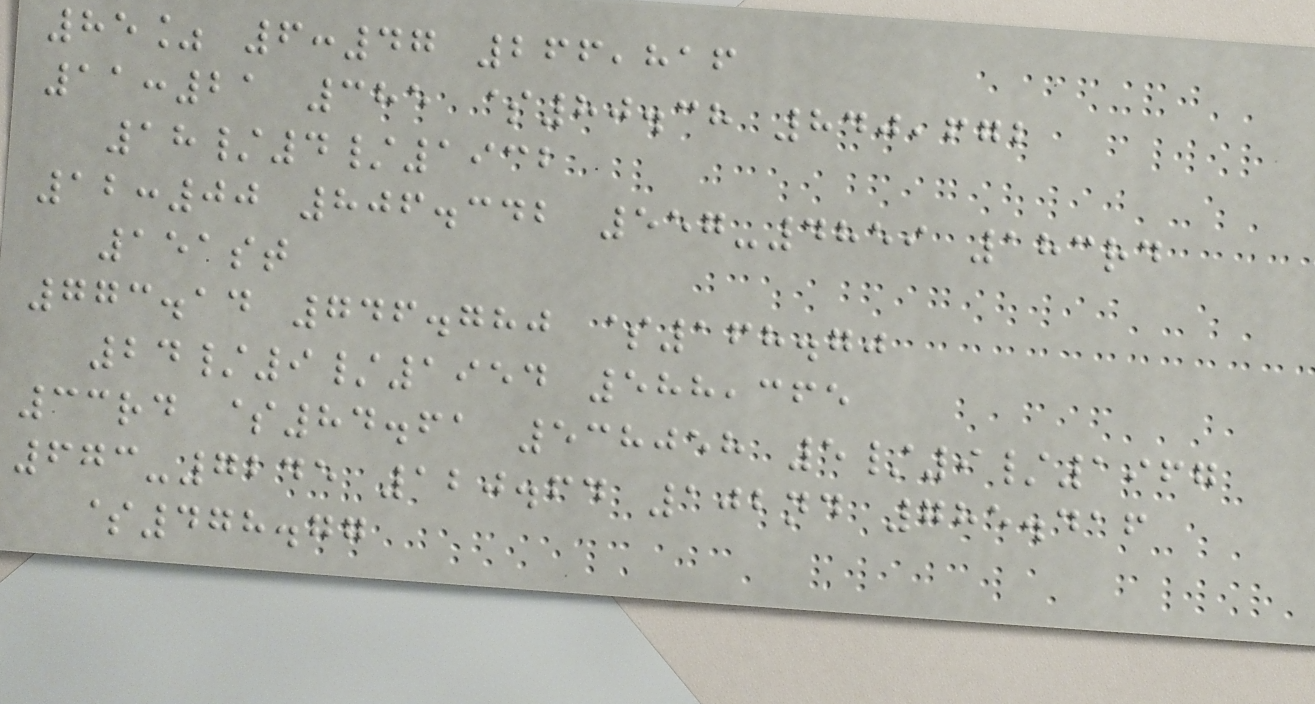85% 6:47 266,816
11:21 385 $80.38 840,672
18/4/1932
12:00 806.342 557-4859 183rd
151st
773.14 746.780 $168.70
24/9/1954 588,365
33rd $84.61 538058 5/9/1967
673-7245 120.64 102nd 785.416
$478.77
